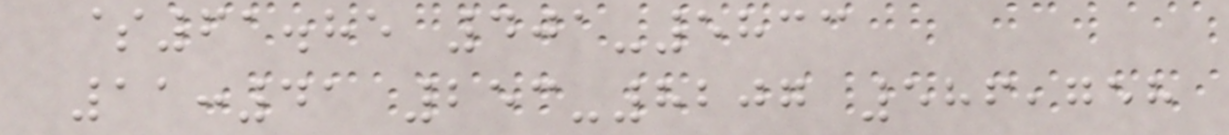$61.85 401-5833
11:41 253-8207 586,758
